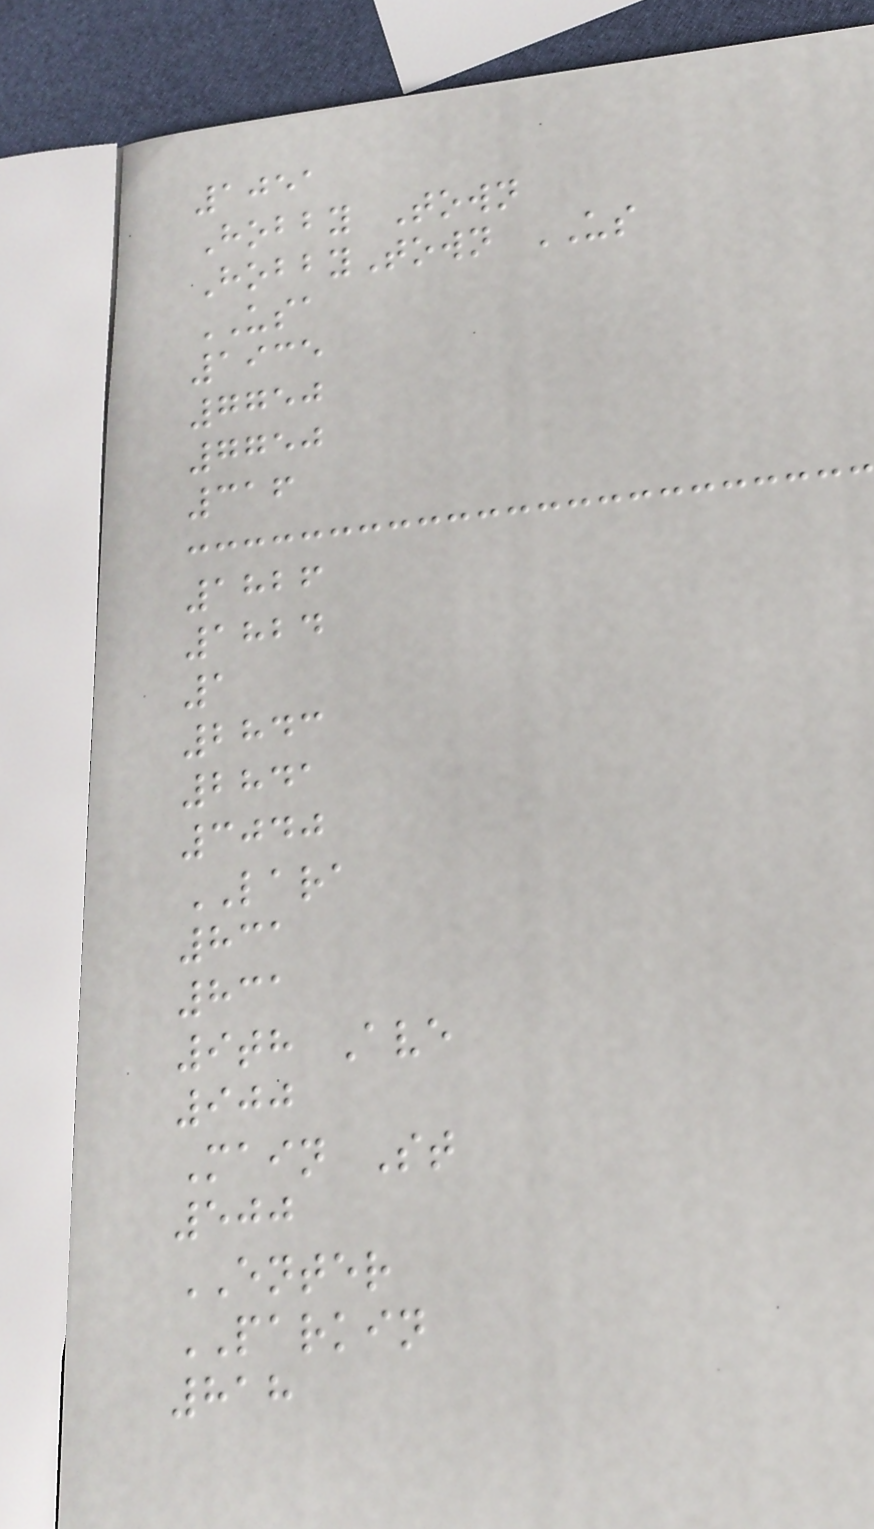1051
Hobby Town
HobbyTown US
USA
1935
7750
7750
316
1826
1824
1
2843
2841
3040
LARA
831
831
9th Ave
900
Main St
500
ENTER
PARKIN
818
